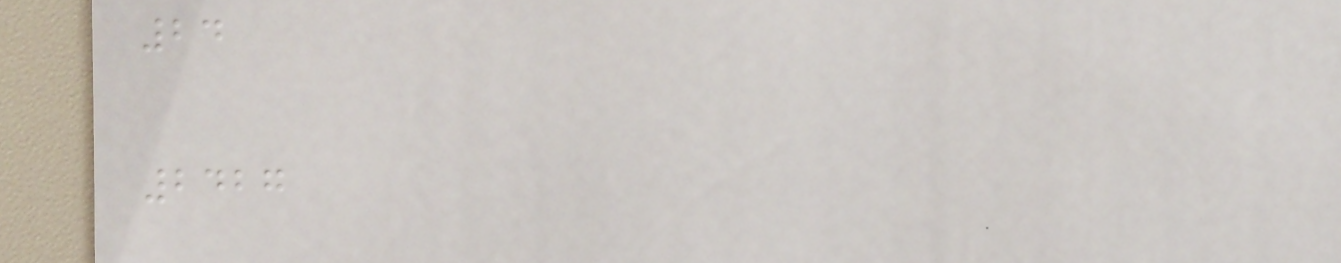24
2427
